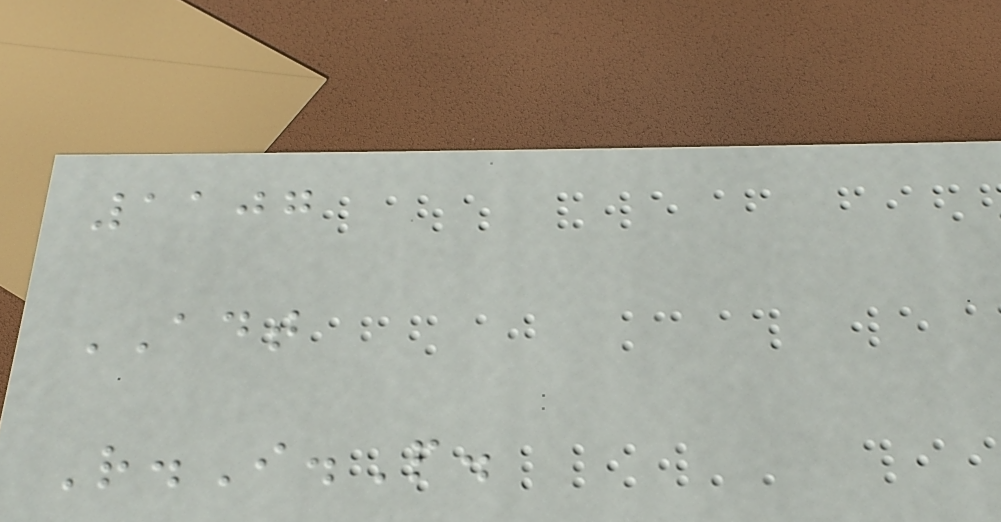1107
ADT
R.I.P.
